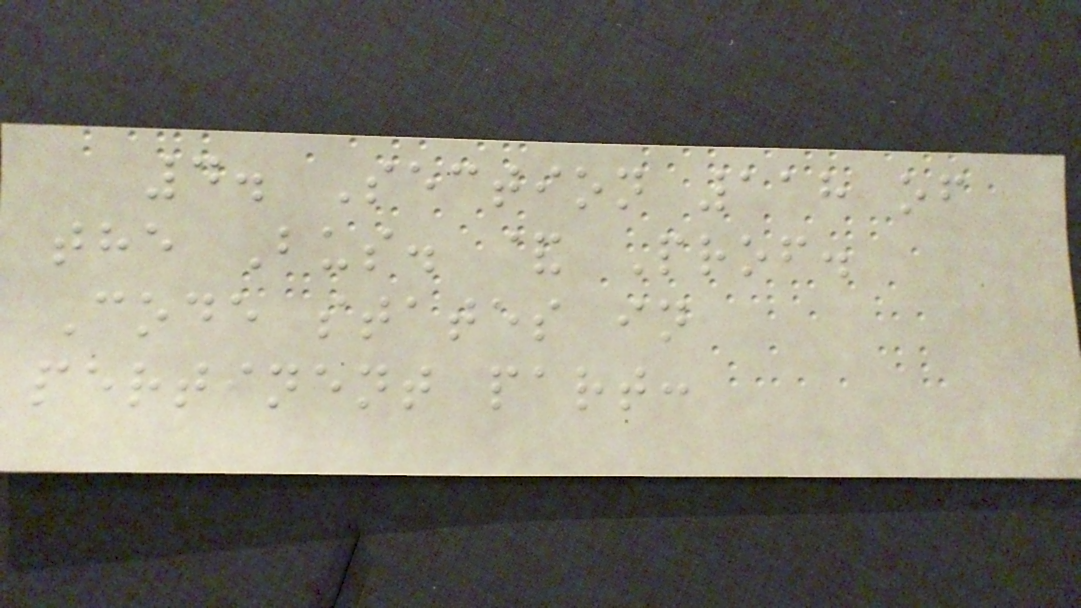4. Section 118 of
the Bus. & Prof.
Code states in
pertinent part:
